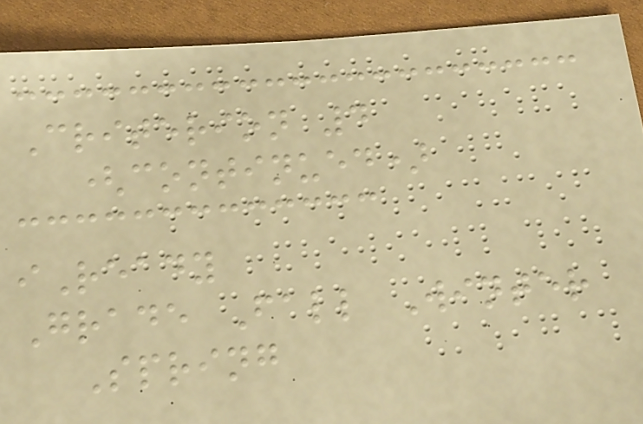Criterion 4
(continued)
iReady
Grade Fall Winter
Spring
